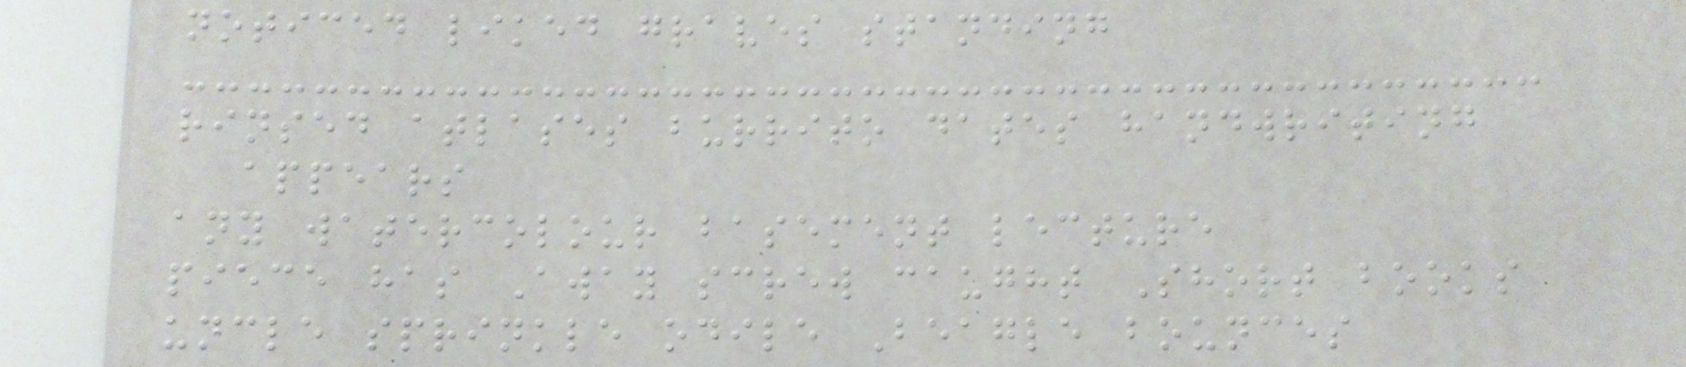noticed liked graves standing
rinsed atlases burrito dates handwriting
appears
any watercolour basement lecture
piece has Away screw caught Short books
uncle sprinkle odile Beagle bounces
